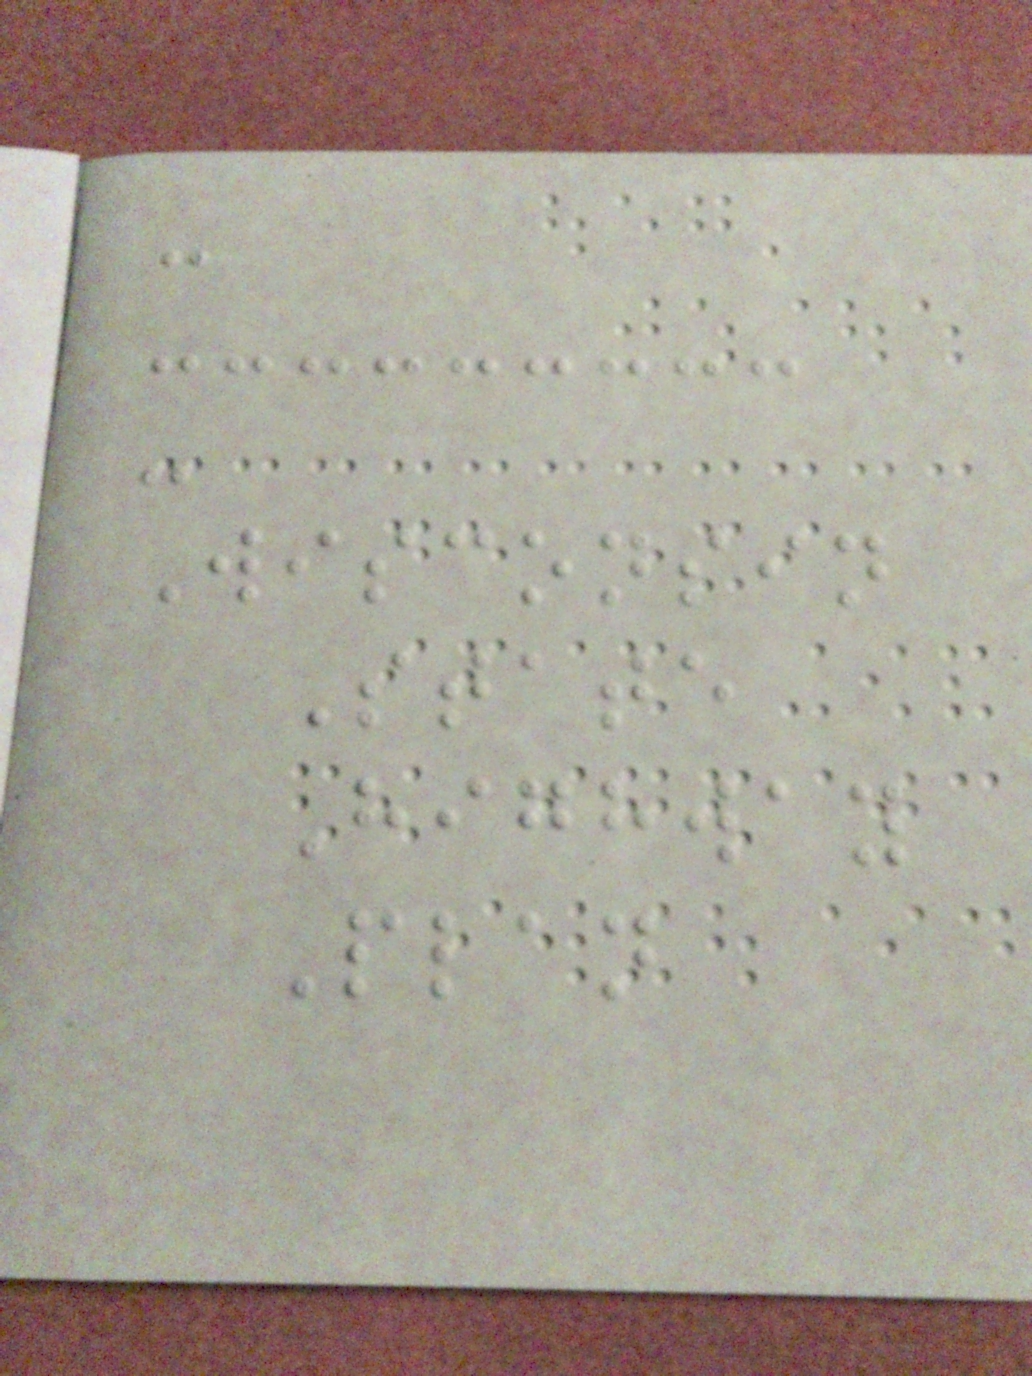-
-
Wisconsin
State
Highway
Plan
